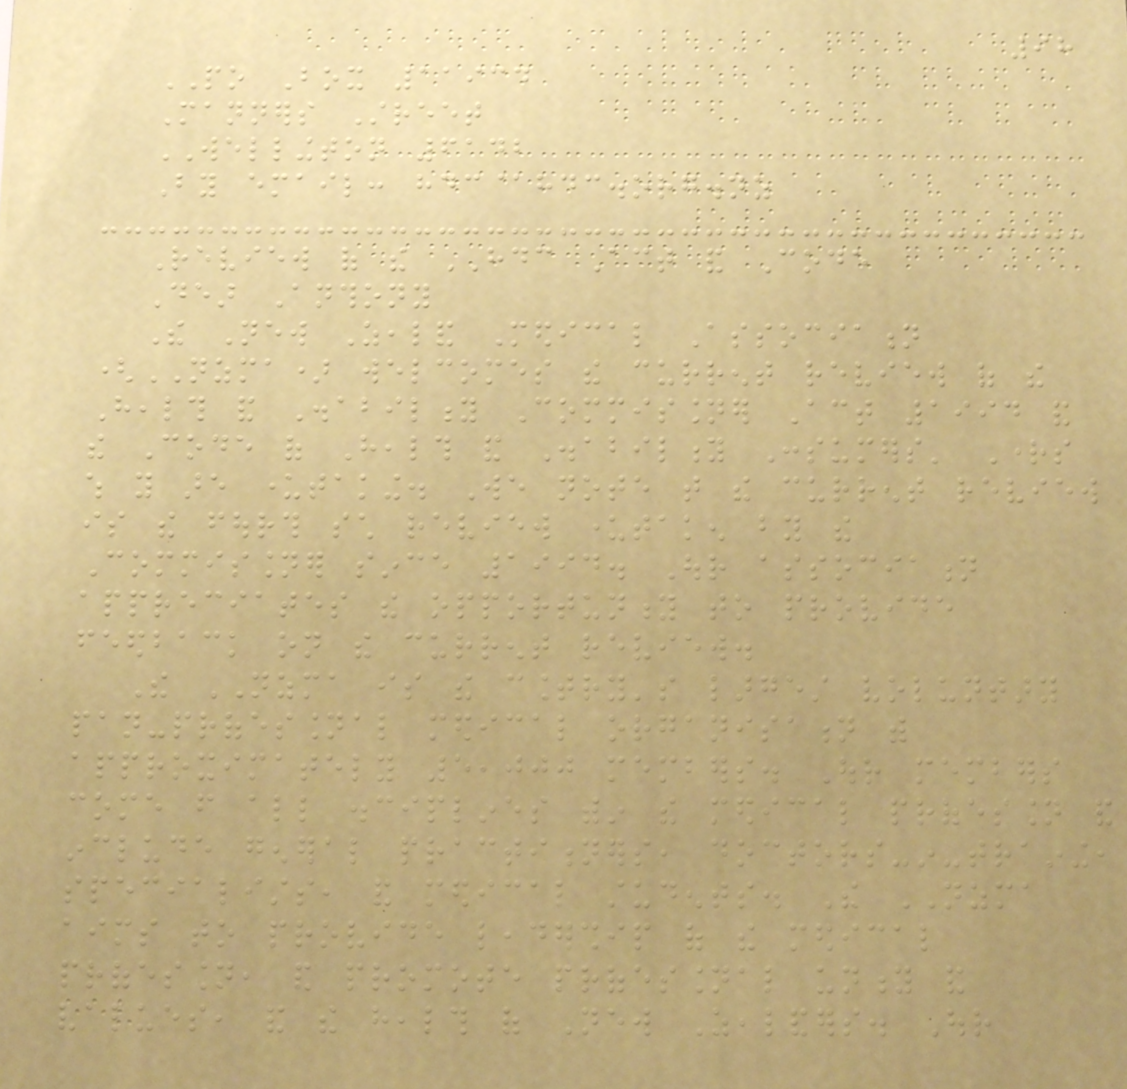98
PO Box 11934
Manners Street
WELLINGTON 6142
By email: hdc@hdc.org.nz
Review of the HDC Act and Code
Dear Anthony
The New Zealand Medical Association
(NZMA) welcomes the current review of the
Health and Disability Commissioner Act 1994 and
the Code of Health and Disability Consumers' Rights
which you are undertaking. We note that the current review
is the fourth such review undertaken by the
Commissioner since 1994. Our association
appreciates the opportunity to provide
feedback on the current review.
The NZMA is the country's largest voluntary
pan-professional medical organisation with
approximately 5,000 members. Our members
come from all disciplines within the medical profession and
include general practitioners, doctors-in-training,
specialists, and medical students. The NZMA
aims to provide leadership of the medical
profession, and promote professional unity and
values, and the health of New Zealanders. Our
